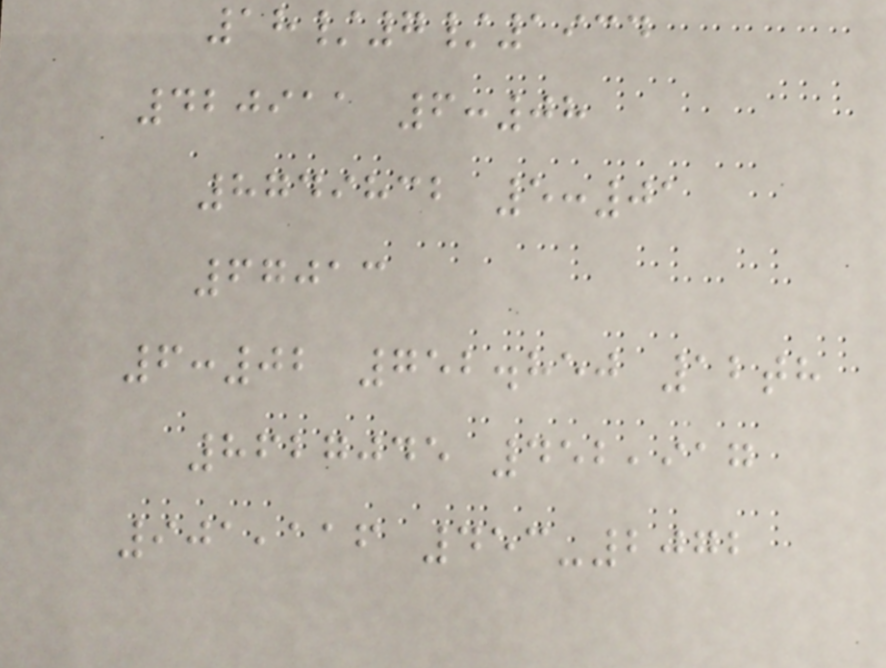18/7/1934
420911 6:08
8749832 5:01
67013
6:02 752.850 12th
8627045 452,917
901,116 453-2072
